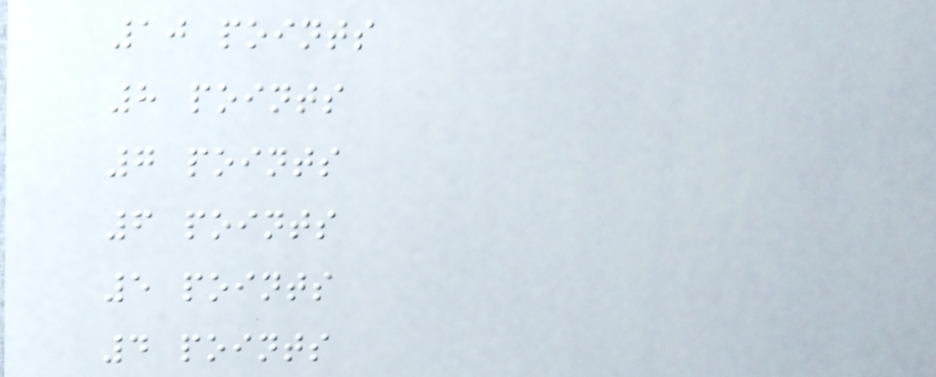10 points
8 points
7 points
6 points
5 points
4 points
